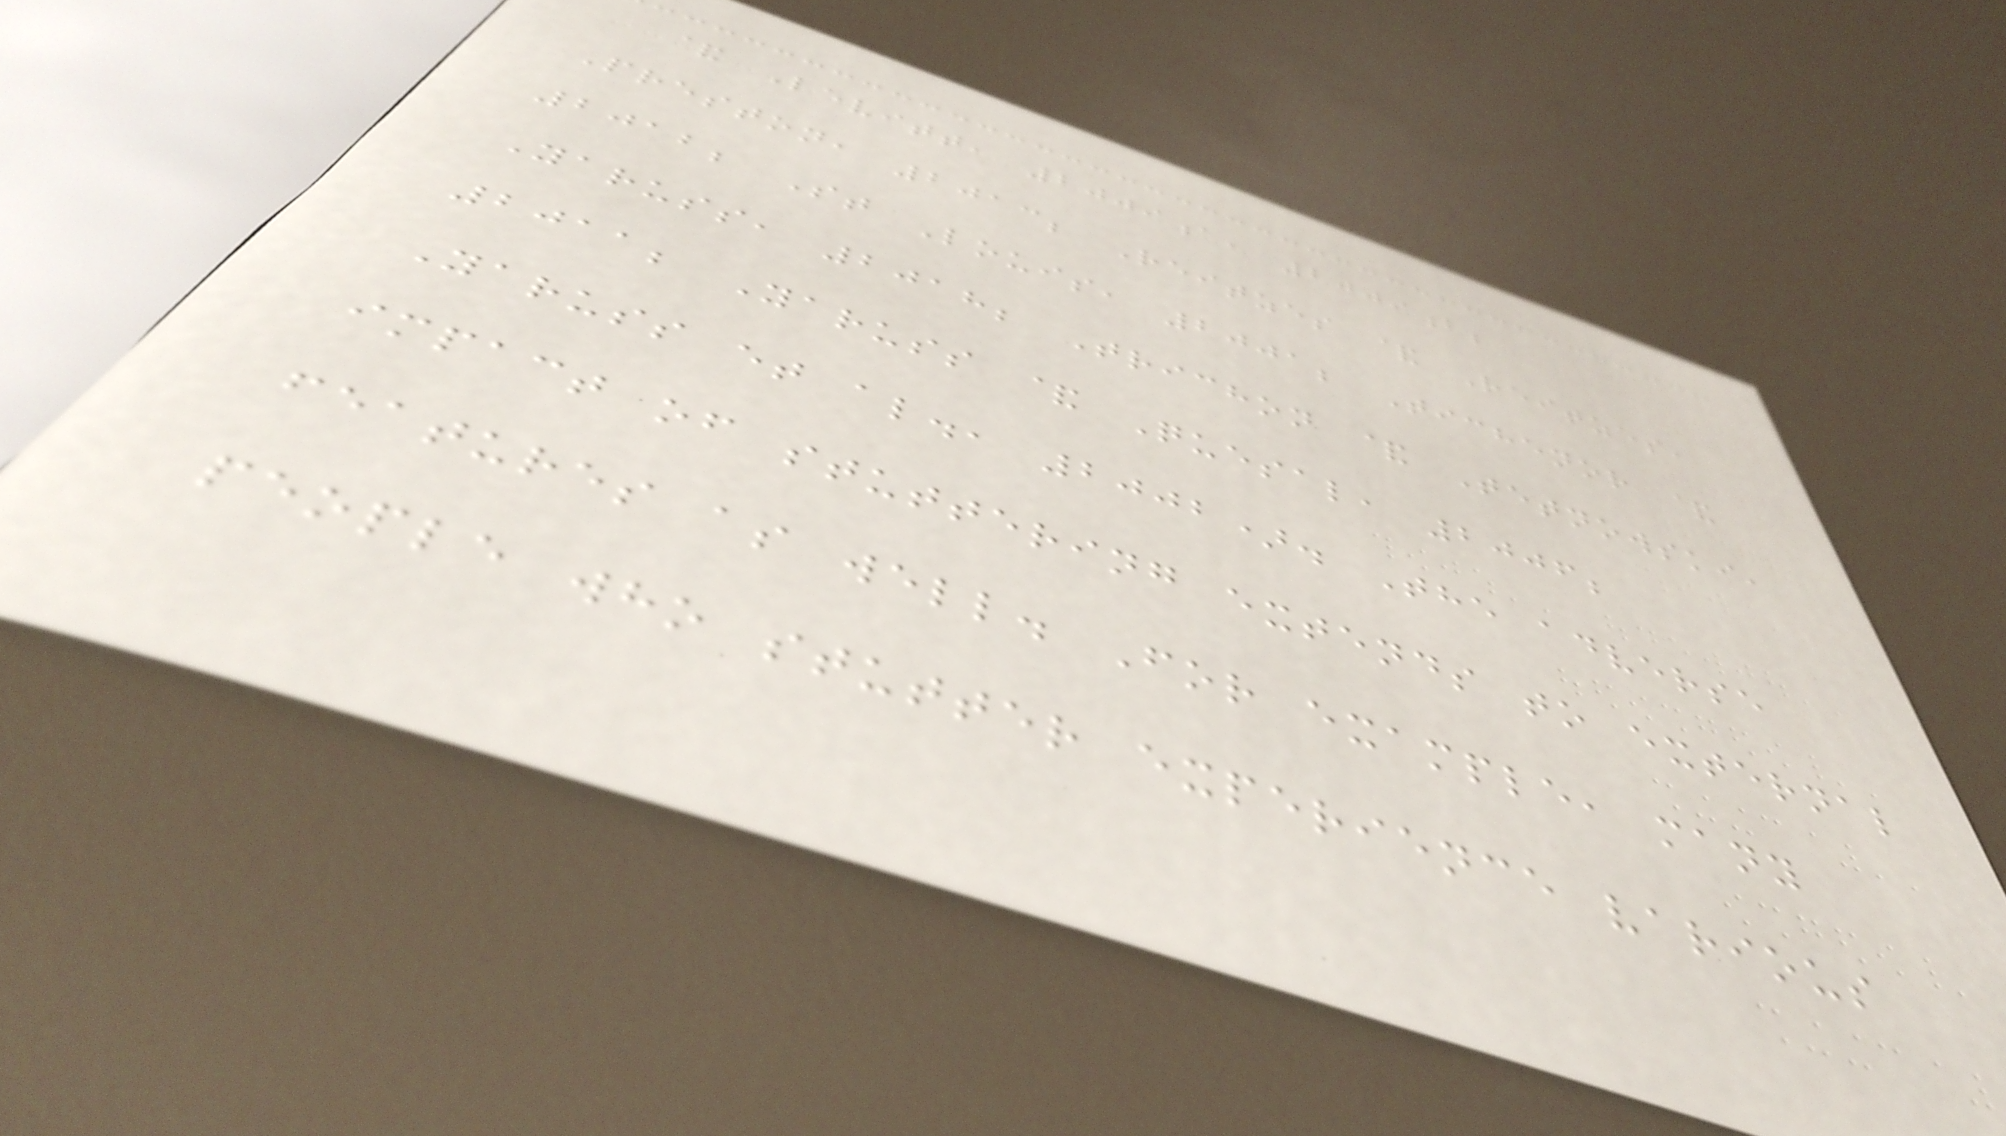& Levitt, 2009a, 2009b;
Preston, 2013; Reitzes & Reitzes,
2012; St Louis, 2001; Tichenor &
Yaruss, 2018; Trichon & Tetnowski,
2011; Yaruss & Quesal, 2006;
Yaruss et al., 2002). The adverse
impact of stuttering extends to external
features as well. For example, many
people who stutter experience various
